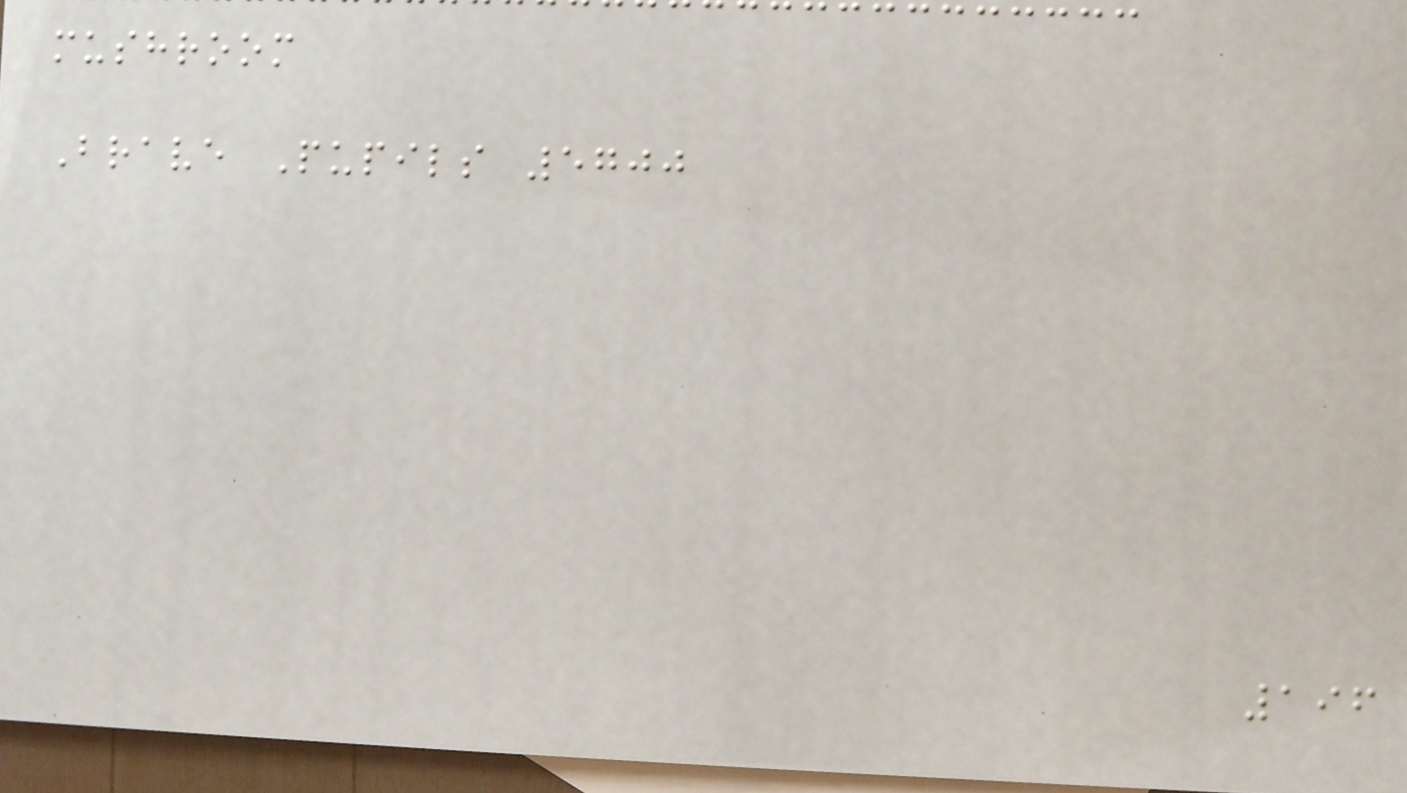mushroom
Brave Pupils 5700
196
